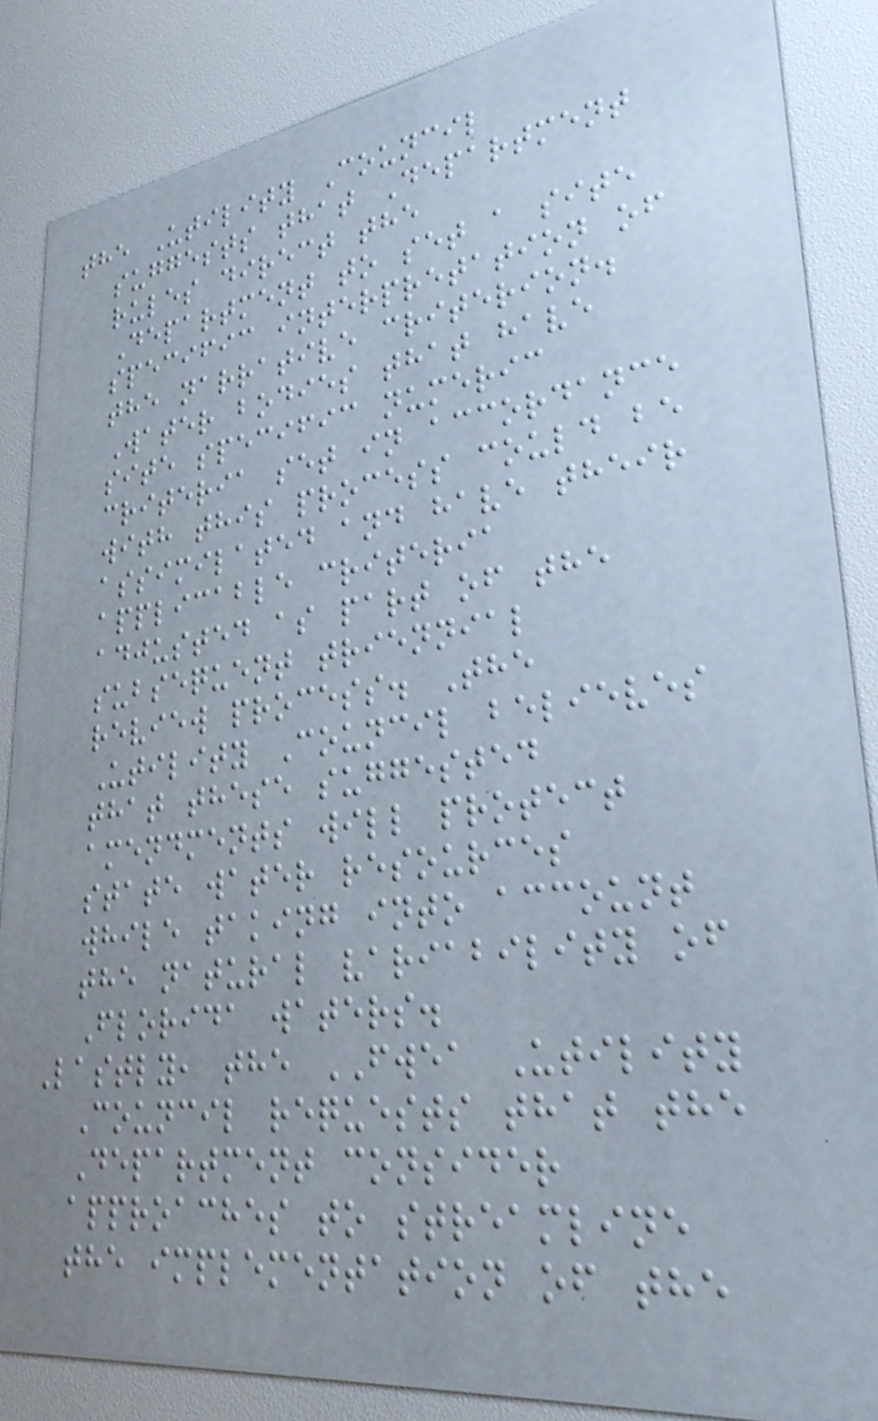the Utility Council
suggests that Department
rules direct the
Department to set a site
specific interpretation of
the narrative criterion.
Water bodies that have
site specific numeric
criteria set in accordance
with this process could be
assimilated and have their
applicable criteria
adjusted as part of the
subsequent triennial
review process. The
Utility Council believes
that these suggested
amendments will protect
state water resources
while taking into account
the natural variability of
Florida waters.
Lastly, the FWEA Utility
Council requests that the
Department consider
approaches to streamline
the implementation of the
